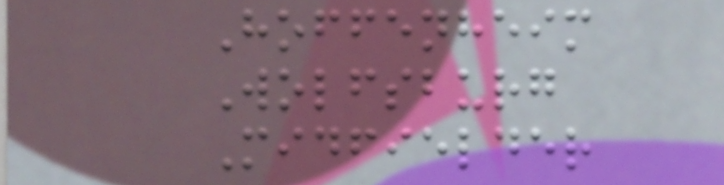Hoffenheim
Wolfsburg
Midfielder
